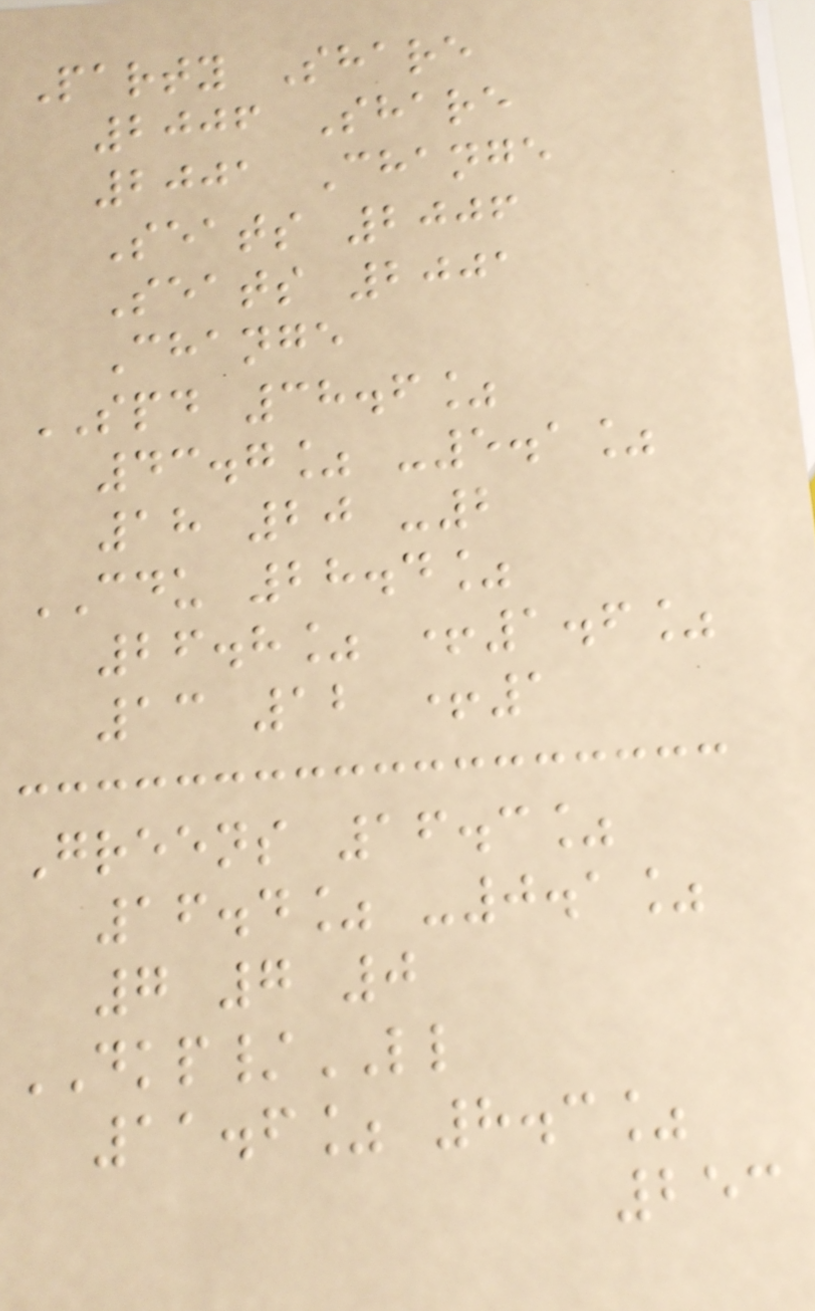Party Share
2006 Share
2001 Change
Seats 2006
Seats 2001
Change
SPD 38.6%
43.7% -5.1%
18 20 -2
CDU 28.4%
26.8% +1.6%
13 12 +1
Greens 16.3%
16.4% -0.1%
7 7 0
DKP/LL
11.6% 8.3%
253
